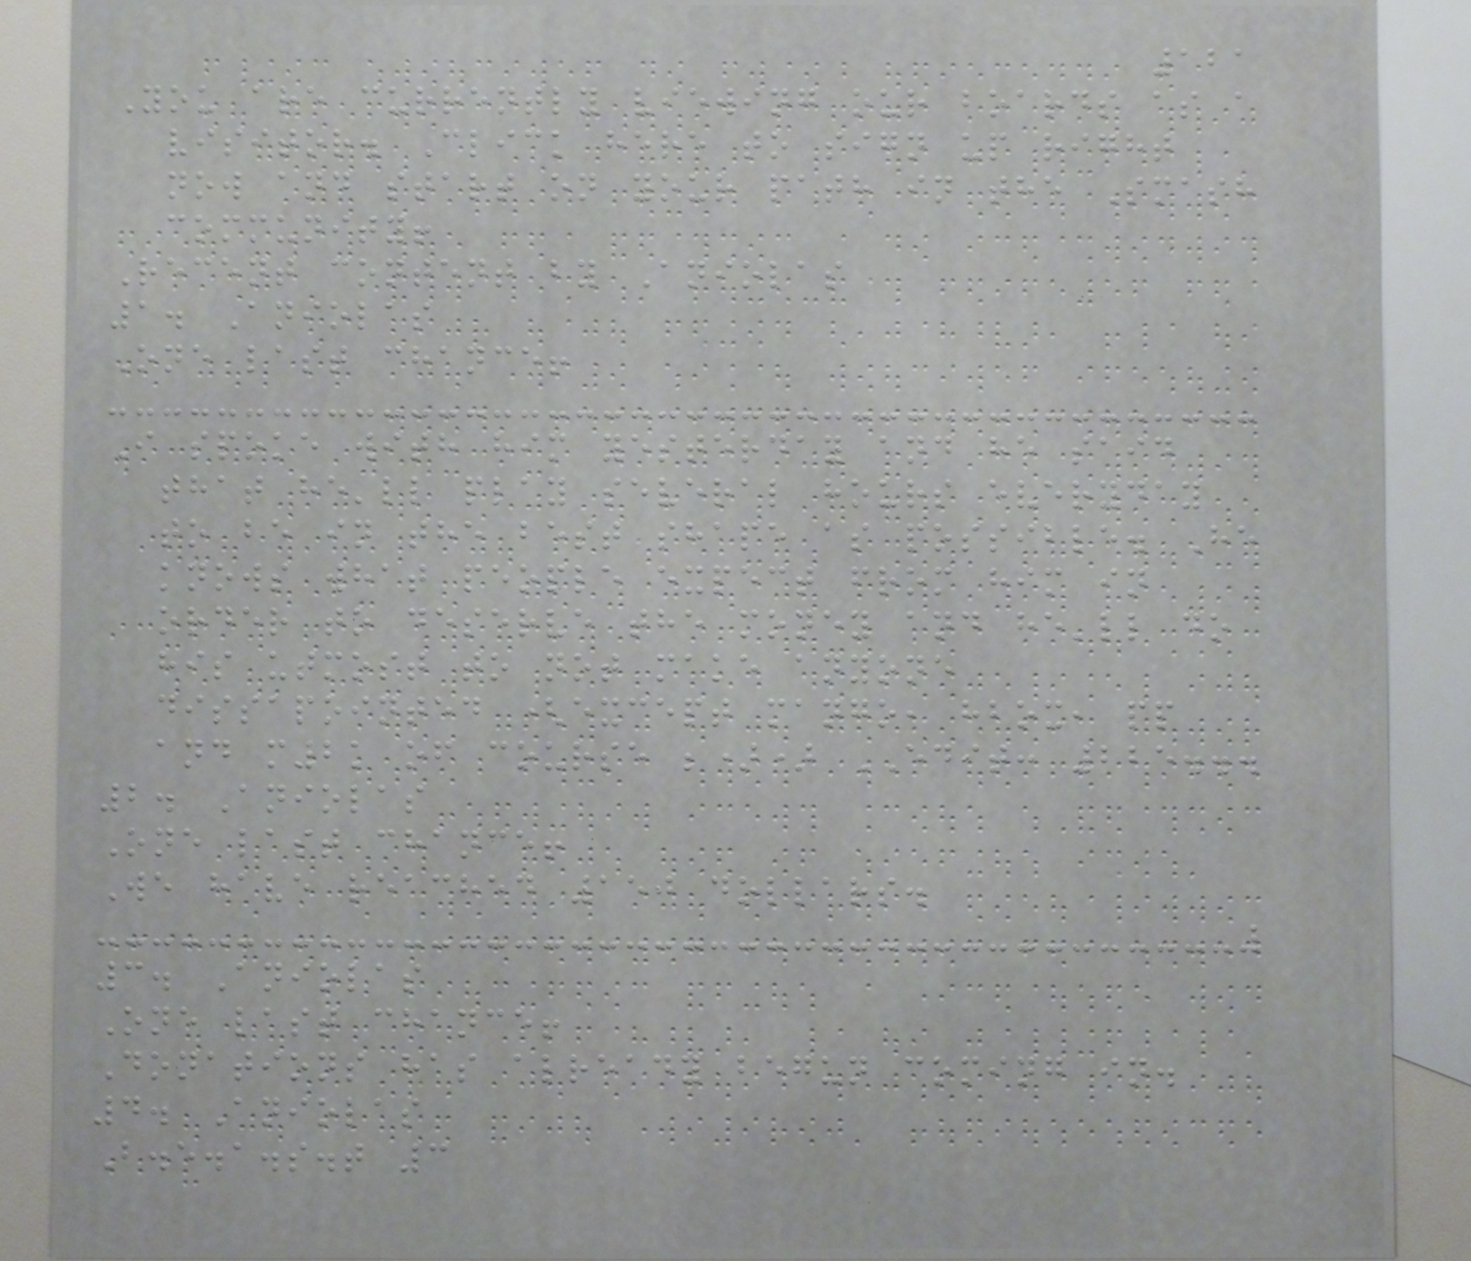121
You are currently viewing our boards as a
visitor. Click here to sign up right
now and start on your path in the Smash
community!
Recent content by Aniolas
1. Aniolas
One last chance!
I spoke with him yesterday and he said
that he'll play several hours everyday
to be in the best shape as possible. He
knows what people expect from him in
order to deserve the money and he'll do
his utmost to not make anyone
dissapointed (except mango, hbox, pp
and m2k of course ;)) EDIT: 225...
2. Aniolas
One last chance!
We have reached 150 dollars.
3. Aniolas
One last chance!
Donations has already begun coming in.
4. Aniolas
B.e.a.s.t 3
